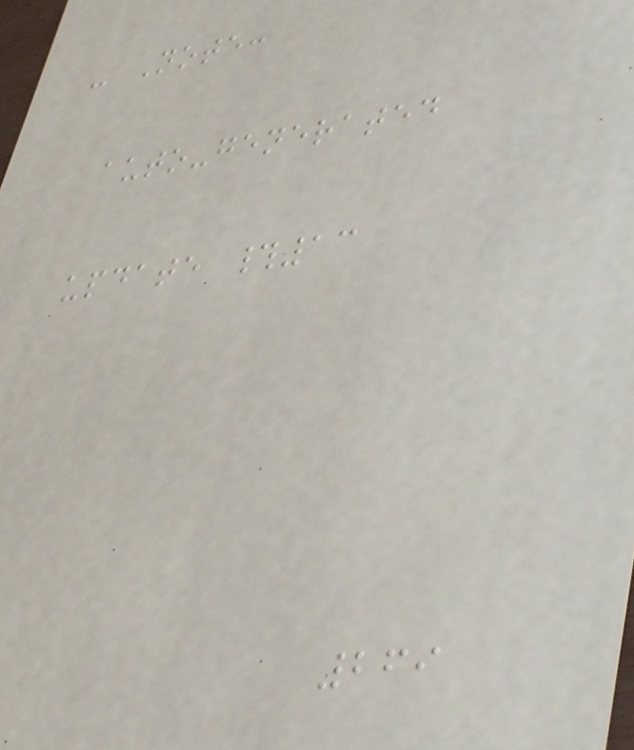- Note:
auto-generated
update #13
269
